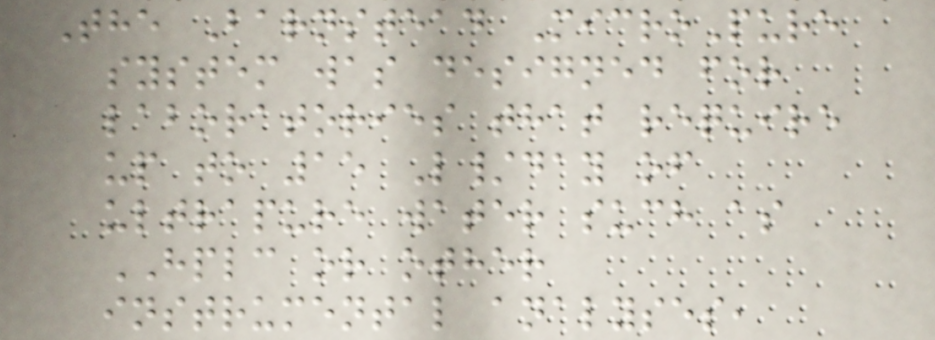The Barnstead MicroPure
system was designed for
laboratories that require
up to 15 L/day of
ultrapure water such as
HPLC or other
instrumental analyses,
